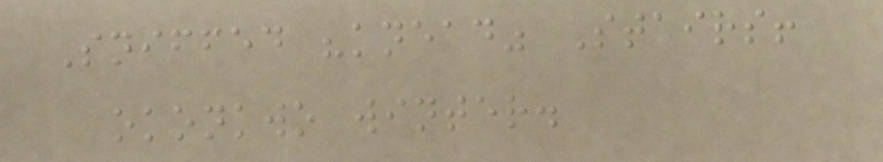Sniffed "knead" Stairs!
okonkwo winter.
